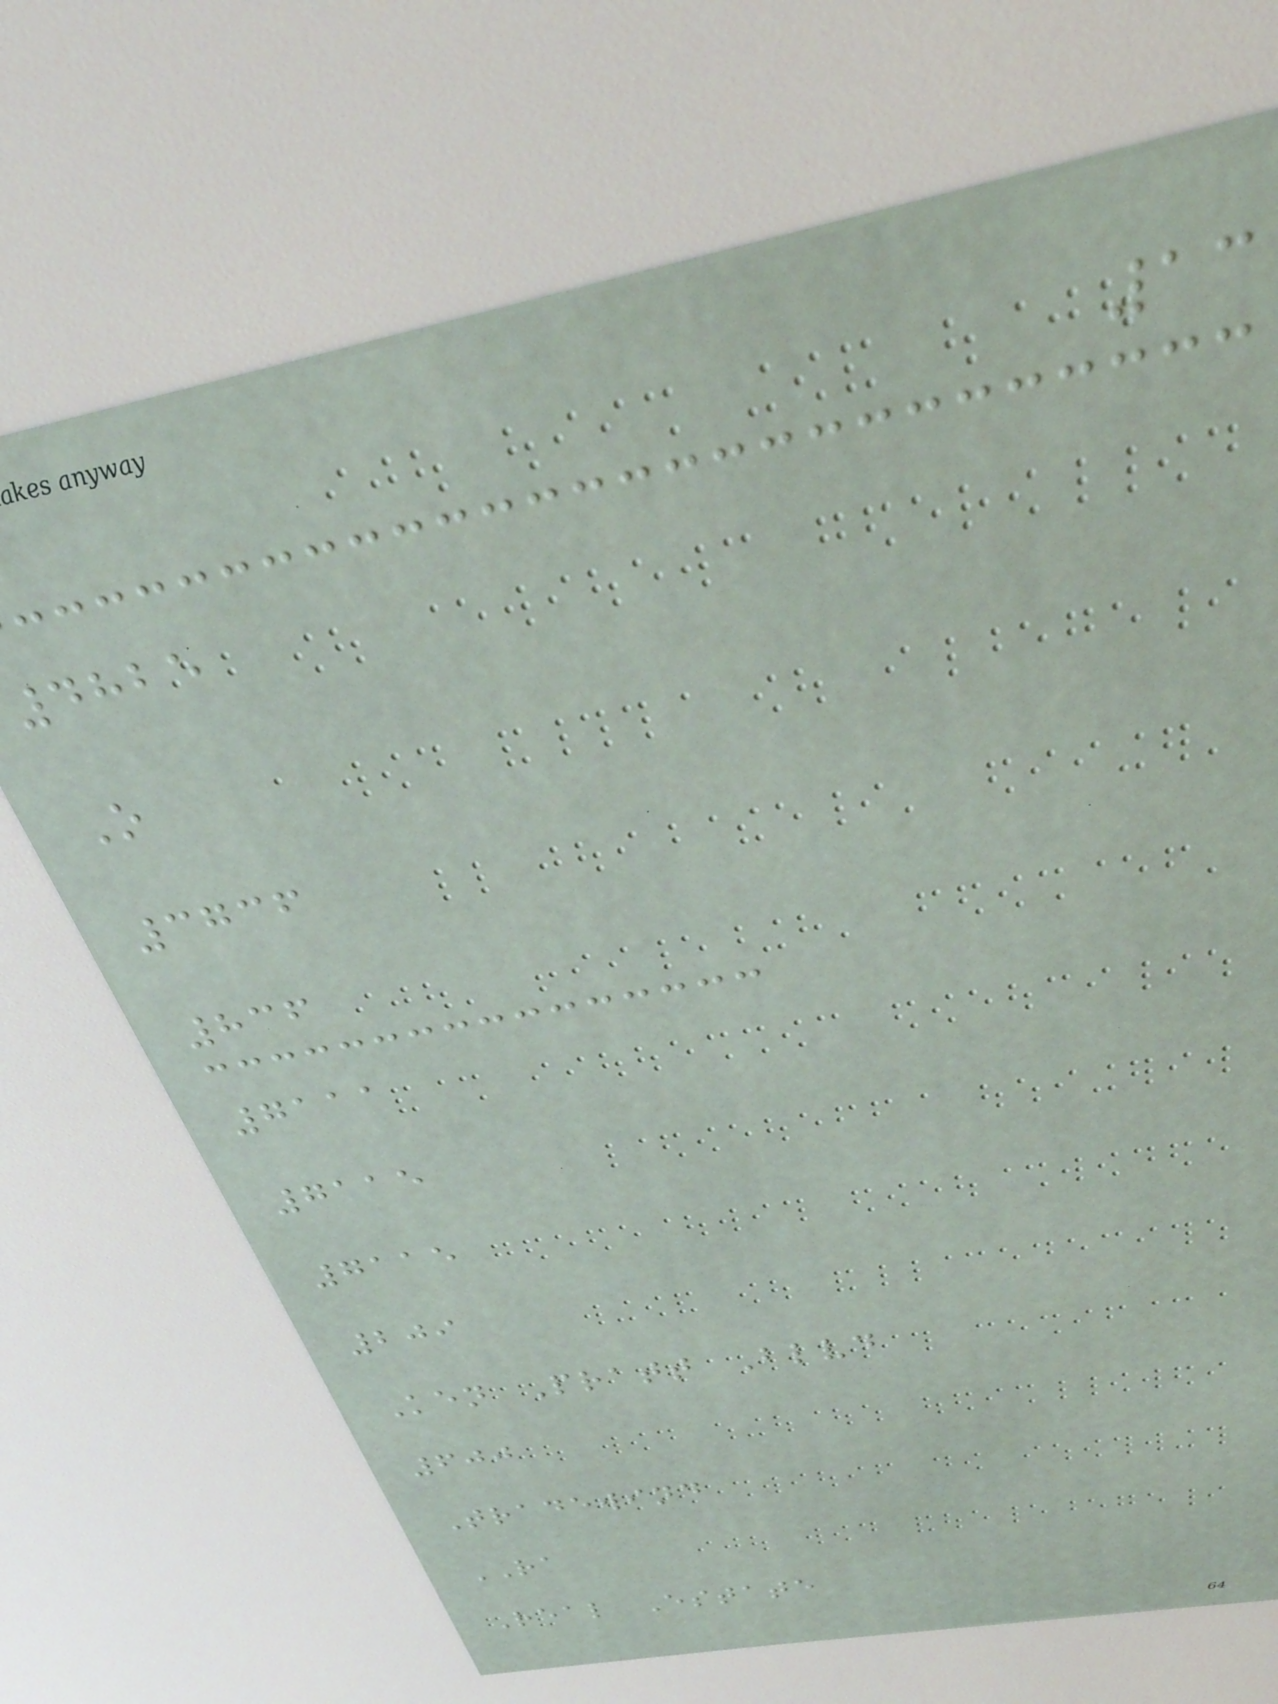13
4825
O
3736
836
7111
7115
7115
209
Ken Pratt Blvd
600
Tradewind
RA
Real Estate
